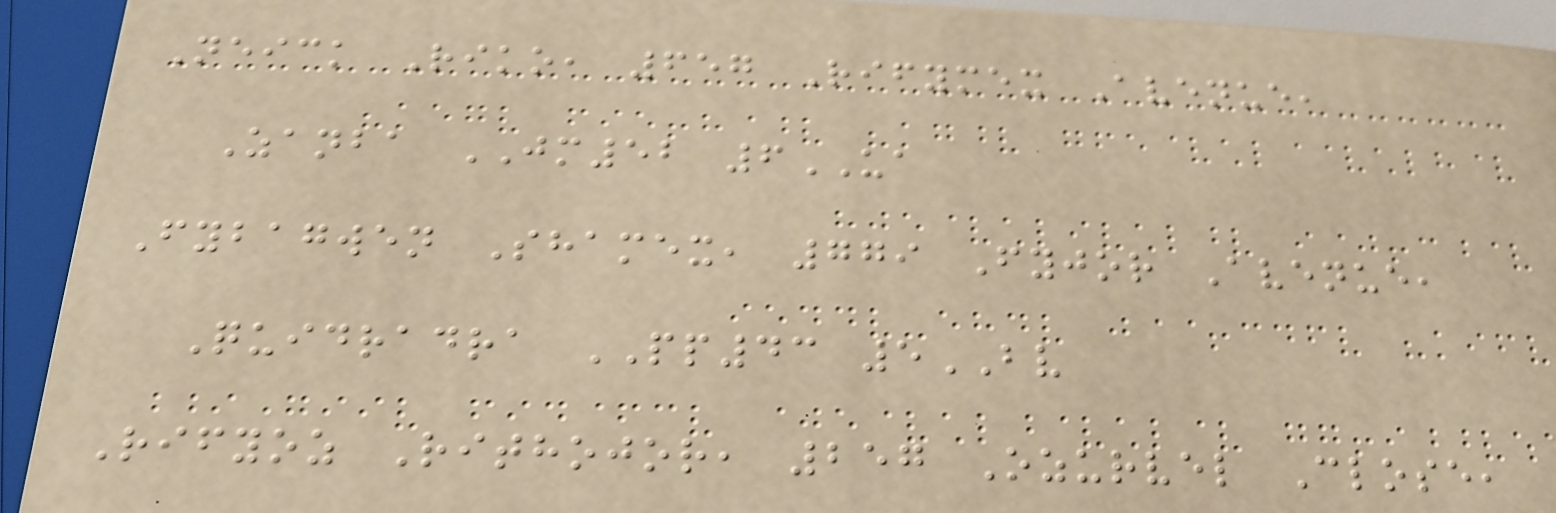Neick Riko, 657 Rifymex Avenue,
Zanba JM52 6UA
Fybagwen Shamex, 779 Fyjor Avenue,
Quidradra PP43 5BV
Rifyoz Rithojor, 257 Ozurvel Close,
